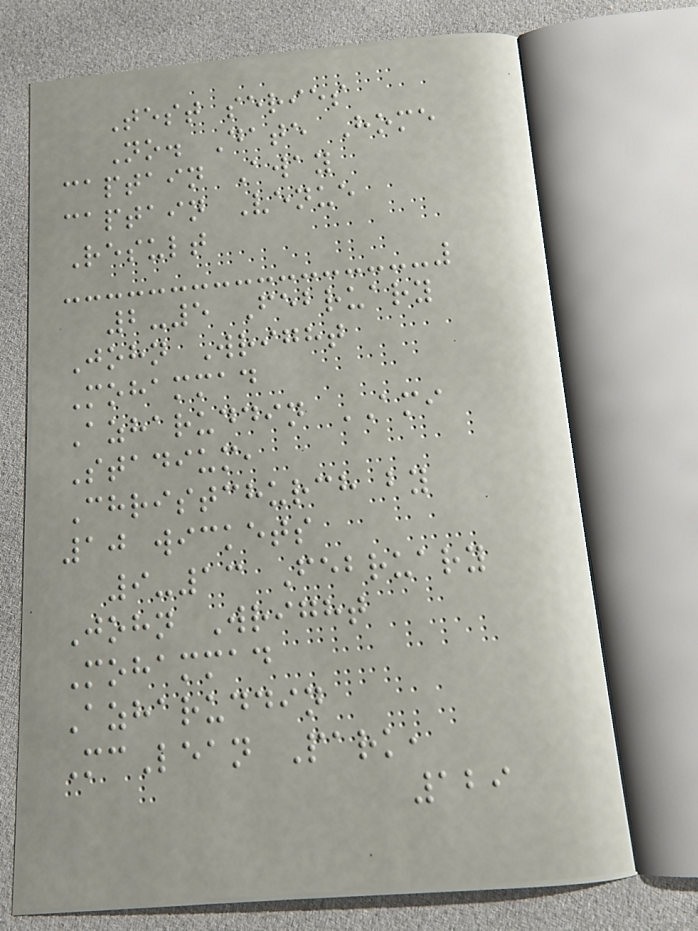Test series
No. Date Home
captain Away
captain Venue
Result
2-5 February
John Wright
Mohammad
Azharuddin AMI
Stadium,
Christchurch by
10 wickets
9-13 February
John Wright
Mohammad
Azharuddin
McLean Park,
129
